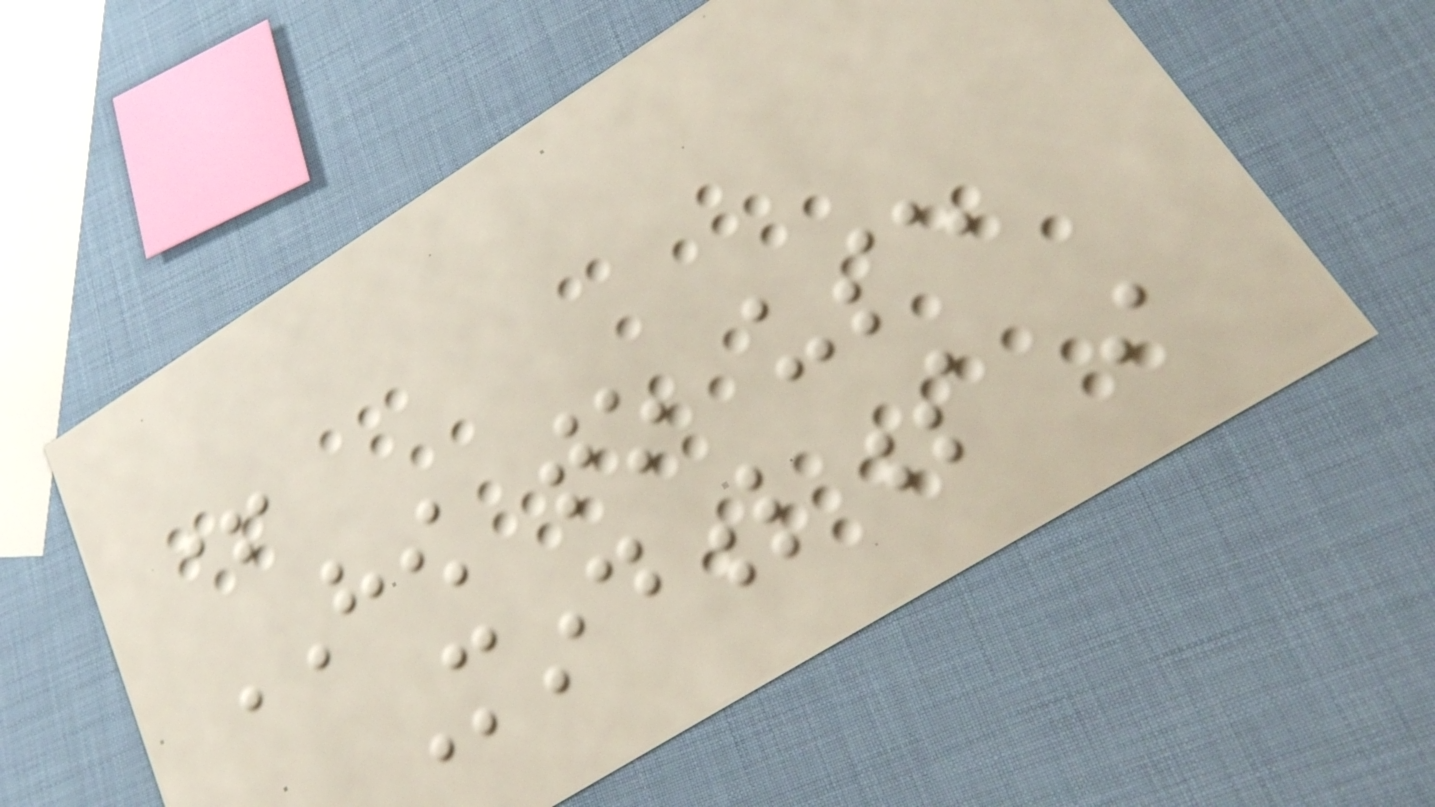+
HOW to use
Mindfulness in
